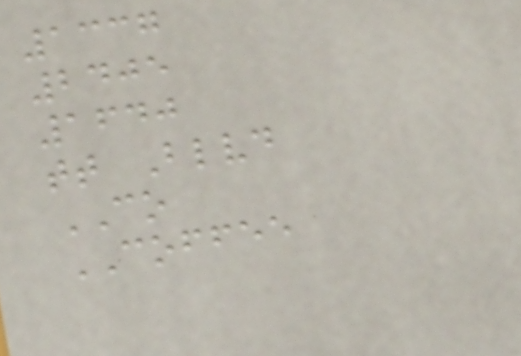1337
2405
1640
tt Blvd
CO
COFFEE
